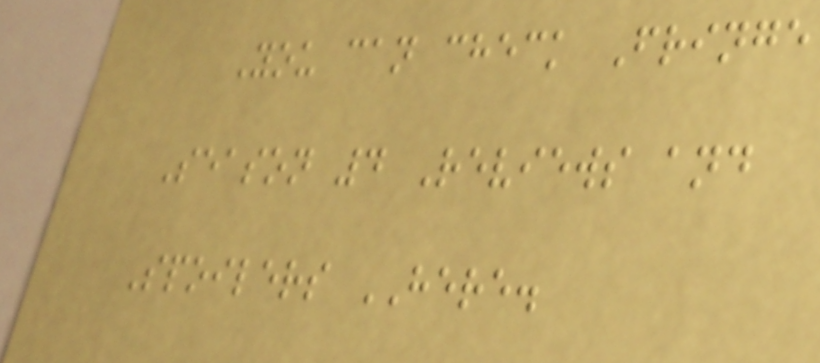You can check Fringe
Season 4 Reviews and
Spoilers HERE.
